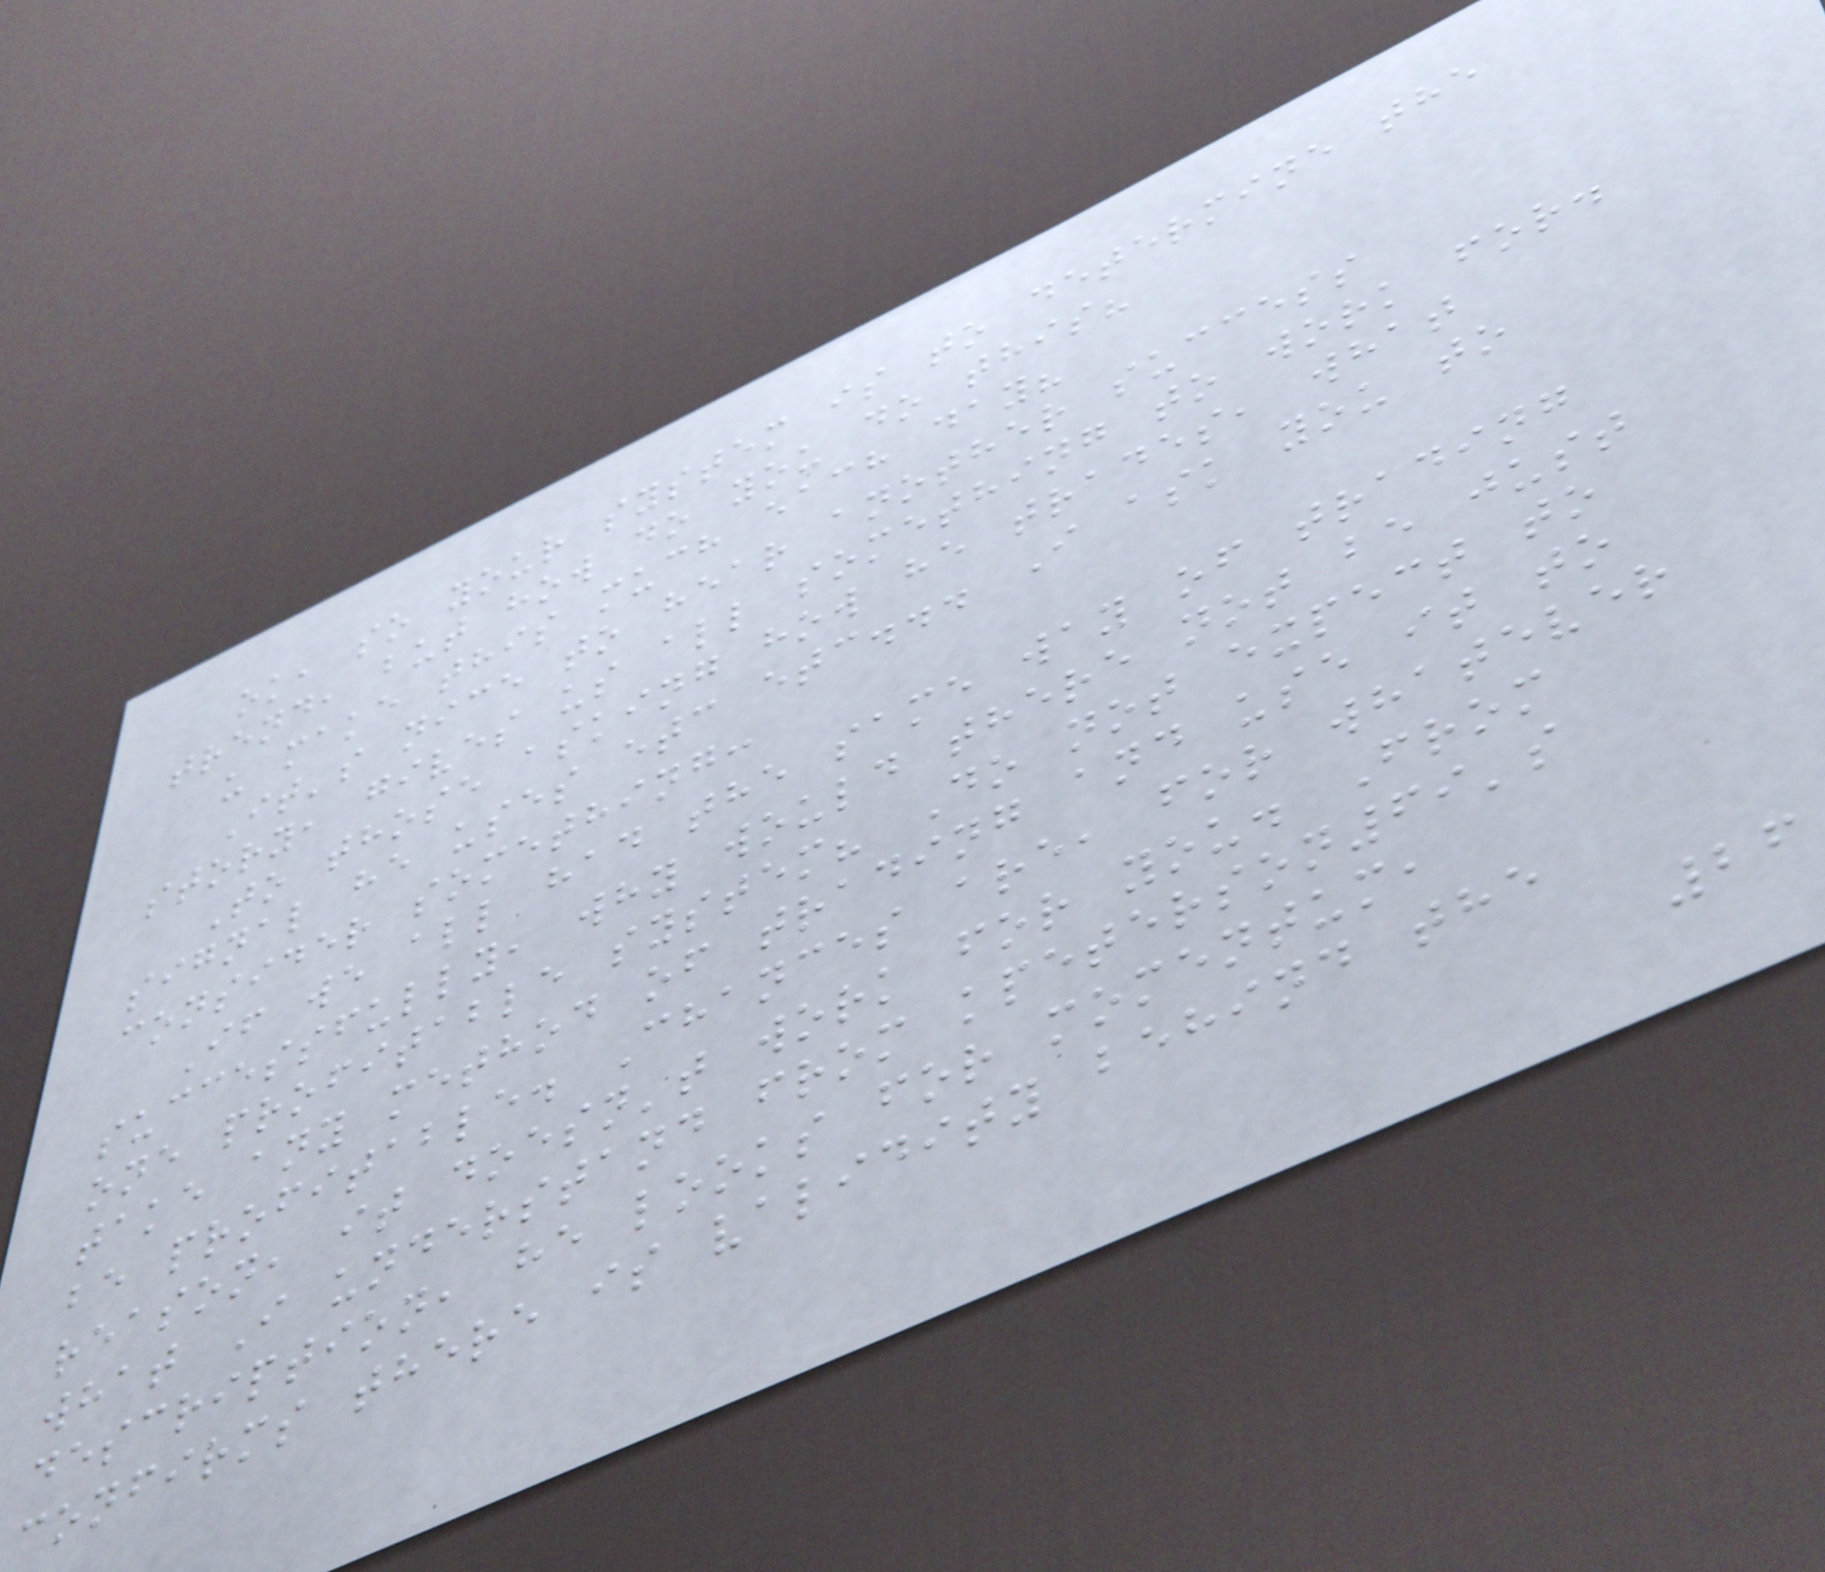ok, so your system is to determine the
trend, but how do you do this?
u make this much each day?
It's nice to hear another success
story, gives us all something to work for.
To those asking how he trades, what
signal he uses etc etc... I ask you to
consider something:
If we all had the same way of trading
successfully, why would there not be just
one profitable system? Do not expect to
take any method of trading and use it to
be profitable. Chances are, for whatever
reason, it doesn't work for you. From
what I understand from kpeterson69's
description, he looks for momentum,
confirms there is validity behind the
26
